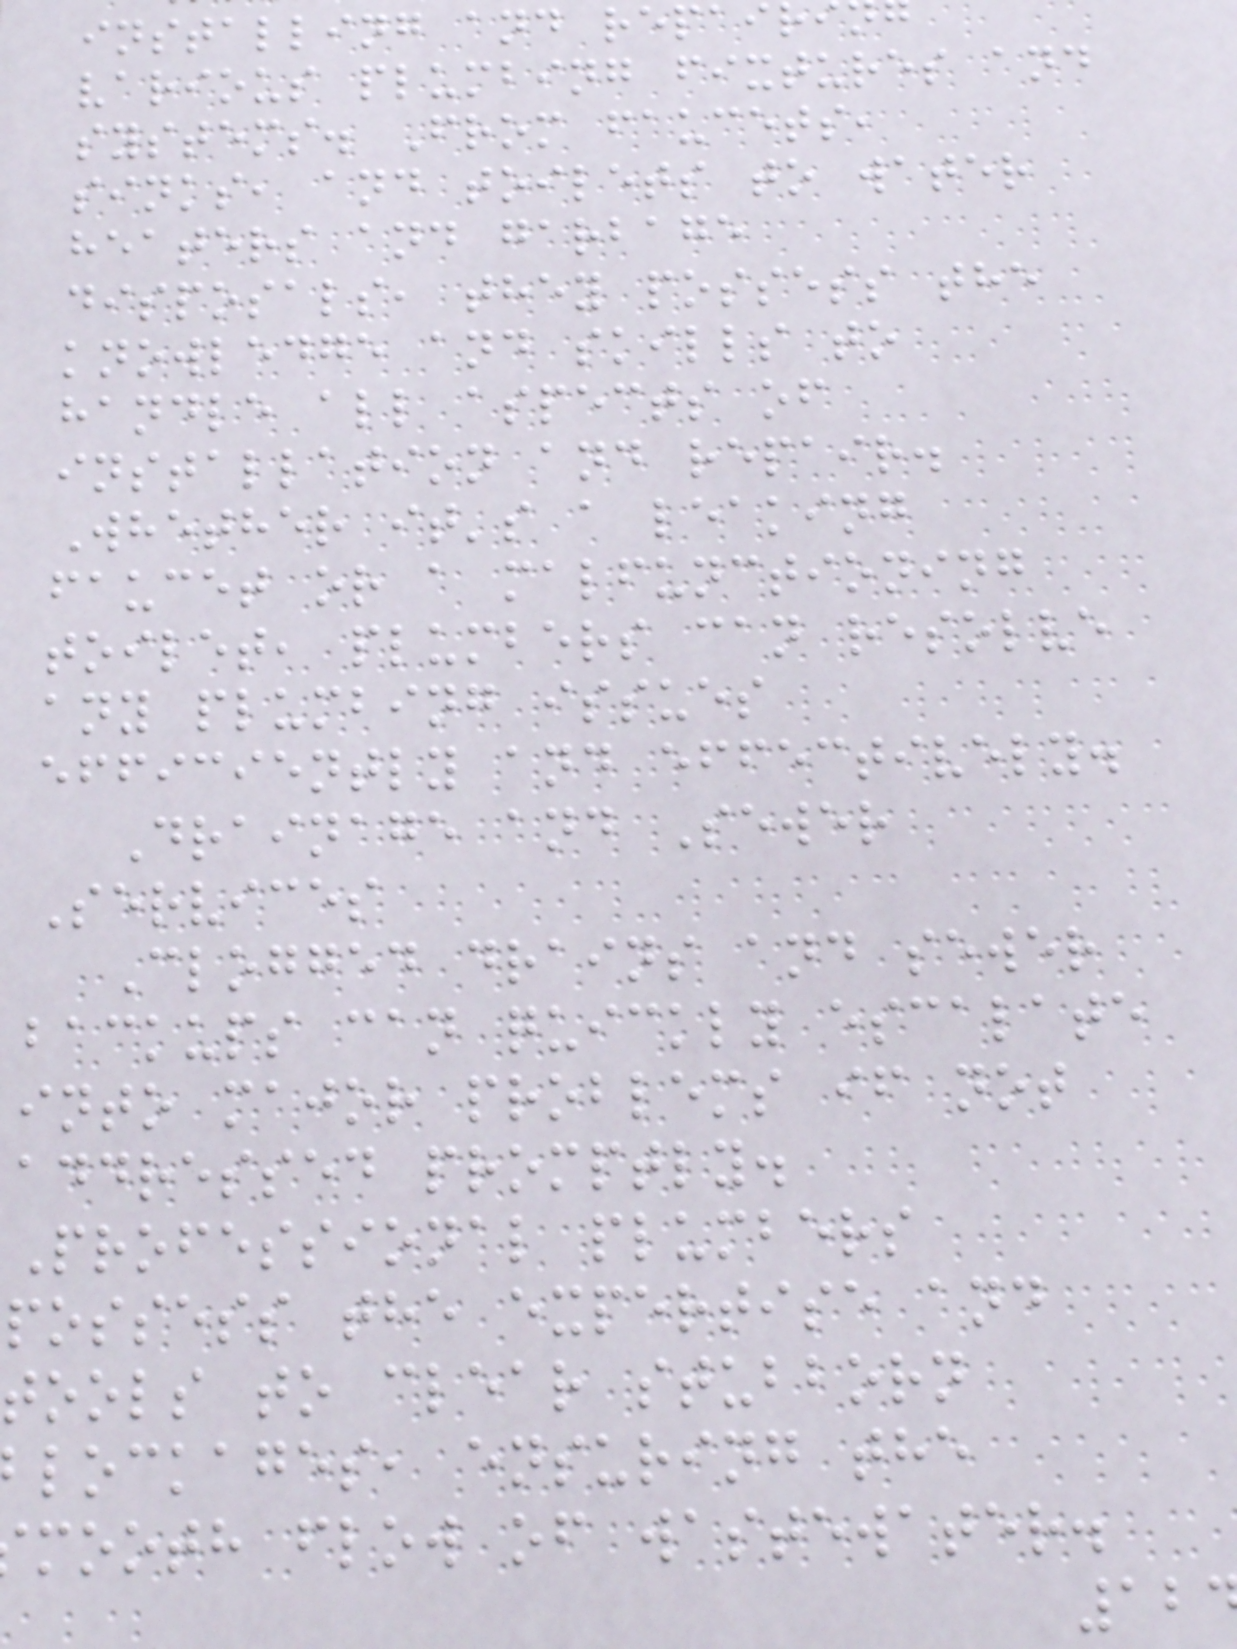installing and repai
various plumbing fixtures and
systems. From faucets,
sinks, and toilets to water
heaters and garbage
disposals, they possess the
knowledge and skills to
handle all aspects of
installation and repair.
Whether it's a leaking
faucet or a malfunctioning
toilet, plumbers can resolve
any plumbing issues
efficiently and effectively.
Drainage and Sewer
Services
Clogged drains and sewer
backups can quickly escalate
into major problems if not
addressed promptly.
Professional plumbers
possess the expertise and
tools to clear stubborn
lockages, ensuring the
mooth flow of wastewater.
